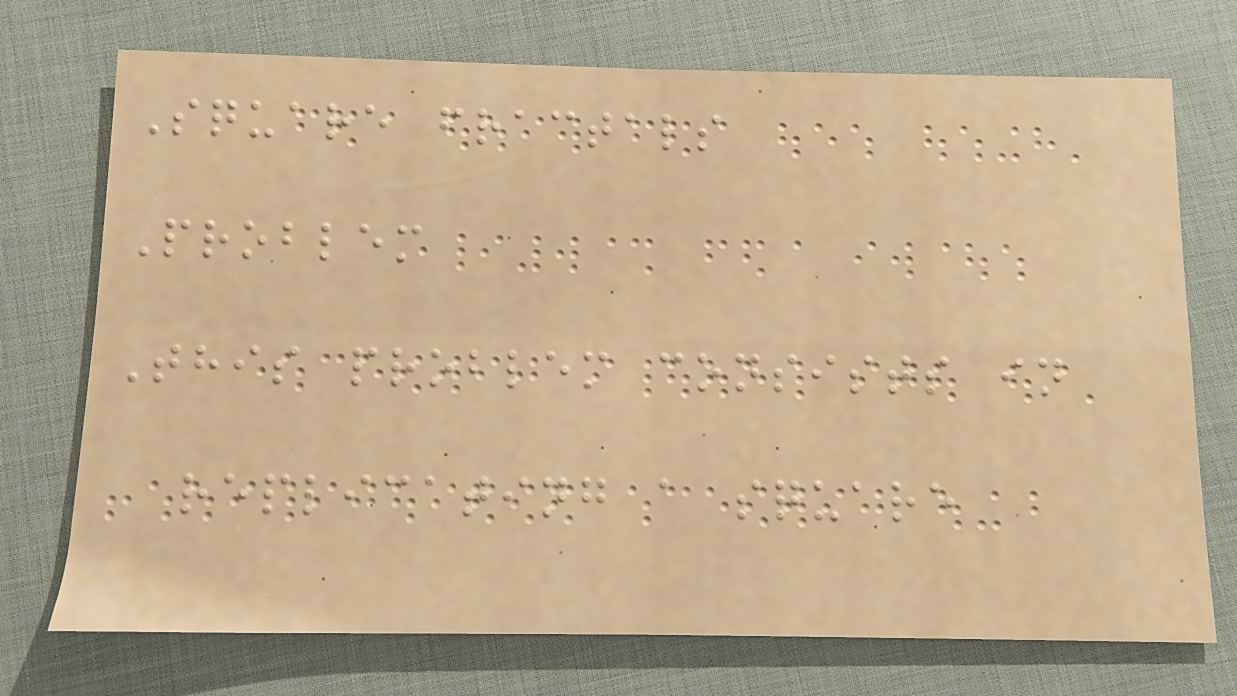Square fractals
Problem
This problem consists in
replicating a square
